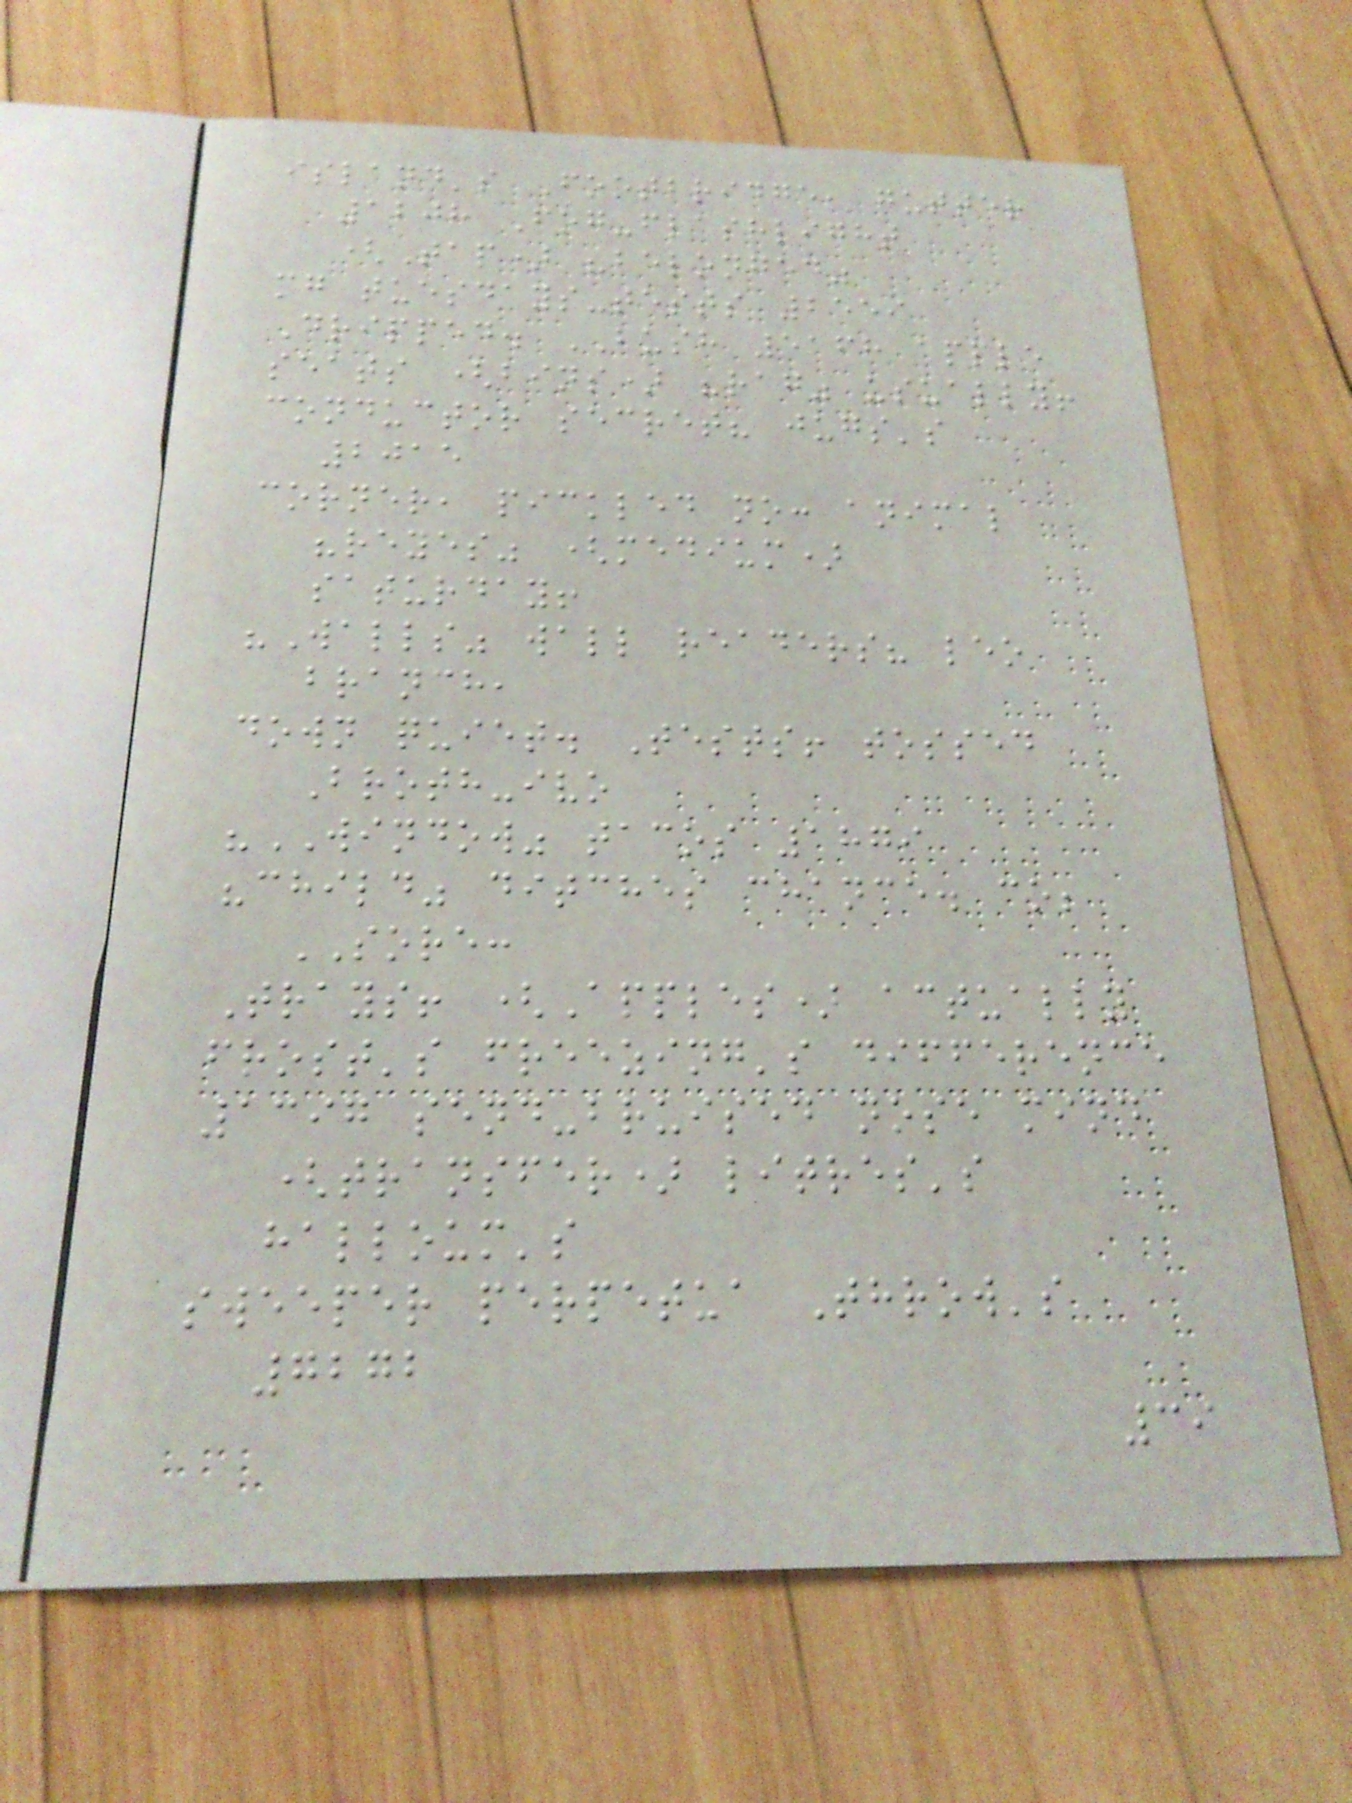island's Footbridge, gutter
1208 Fog-flashlight
(Tap) "belonged"
mg tuesdays-tests 2559
Dripped. BUSH 5168 apple
seats (bins) "rag" usually!
conductor secret? jugs's
2015
corner, pickled no: animal
"reyes" (medium)
saturday!
"Walls" wall readers? leo
branch,
down quiet. Tests! tossed
Broth-ivo
"WINDOW" tacos 1879
"child" ditches chance. co;
SORE:
Trays! (Apples) actually
frost's freezing's difference
1397 send-bruised nose mind
(transfer) litres's
halloum's
sweeper perpetua Throw's
7272
39
